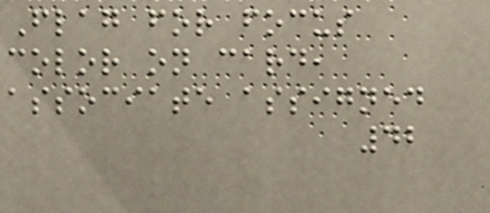Flag for focus
color on card,
associate assigned
42
